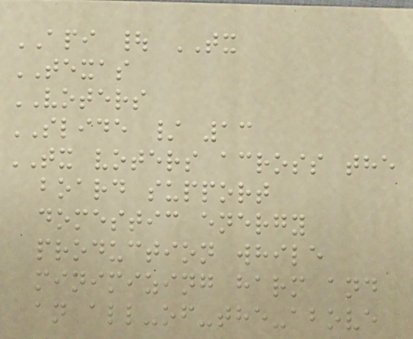API | TX
TEXAS
VOTERS
SLIDE / 13
TX voters across the
board support
domestic energy
production while
minimizing harm and
an all-of-the-above
